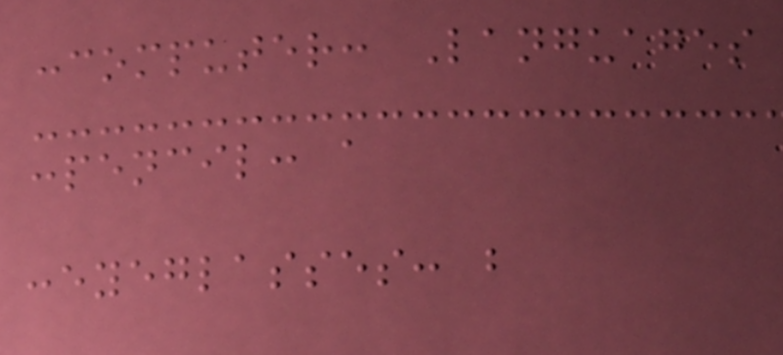:computer: Languages
:pencil: a
:eyeglasses: b
